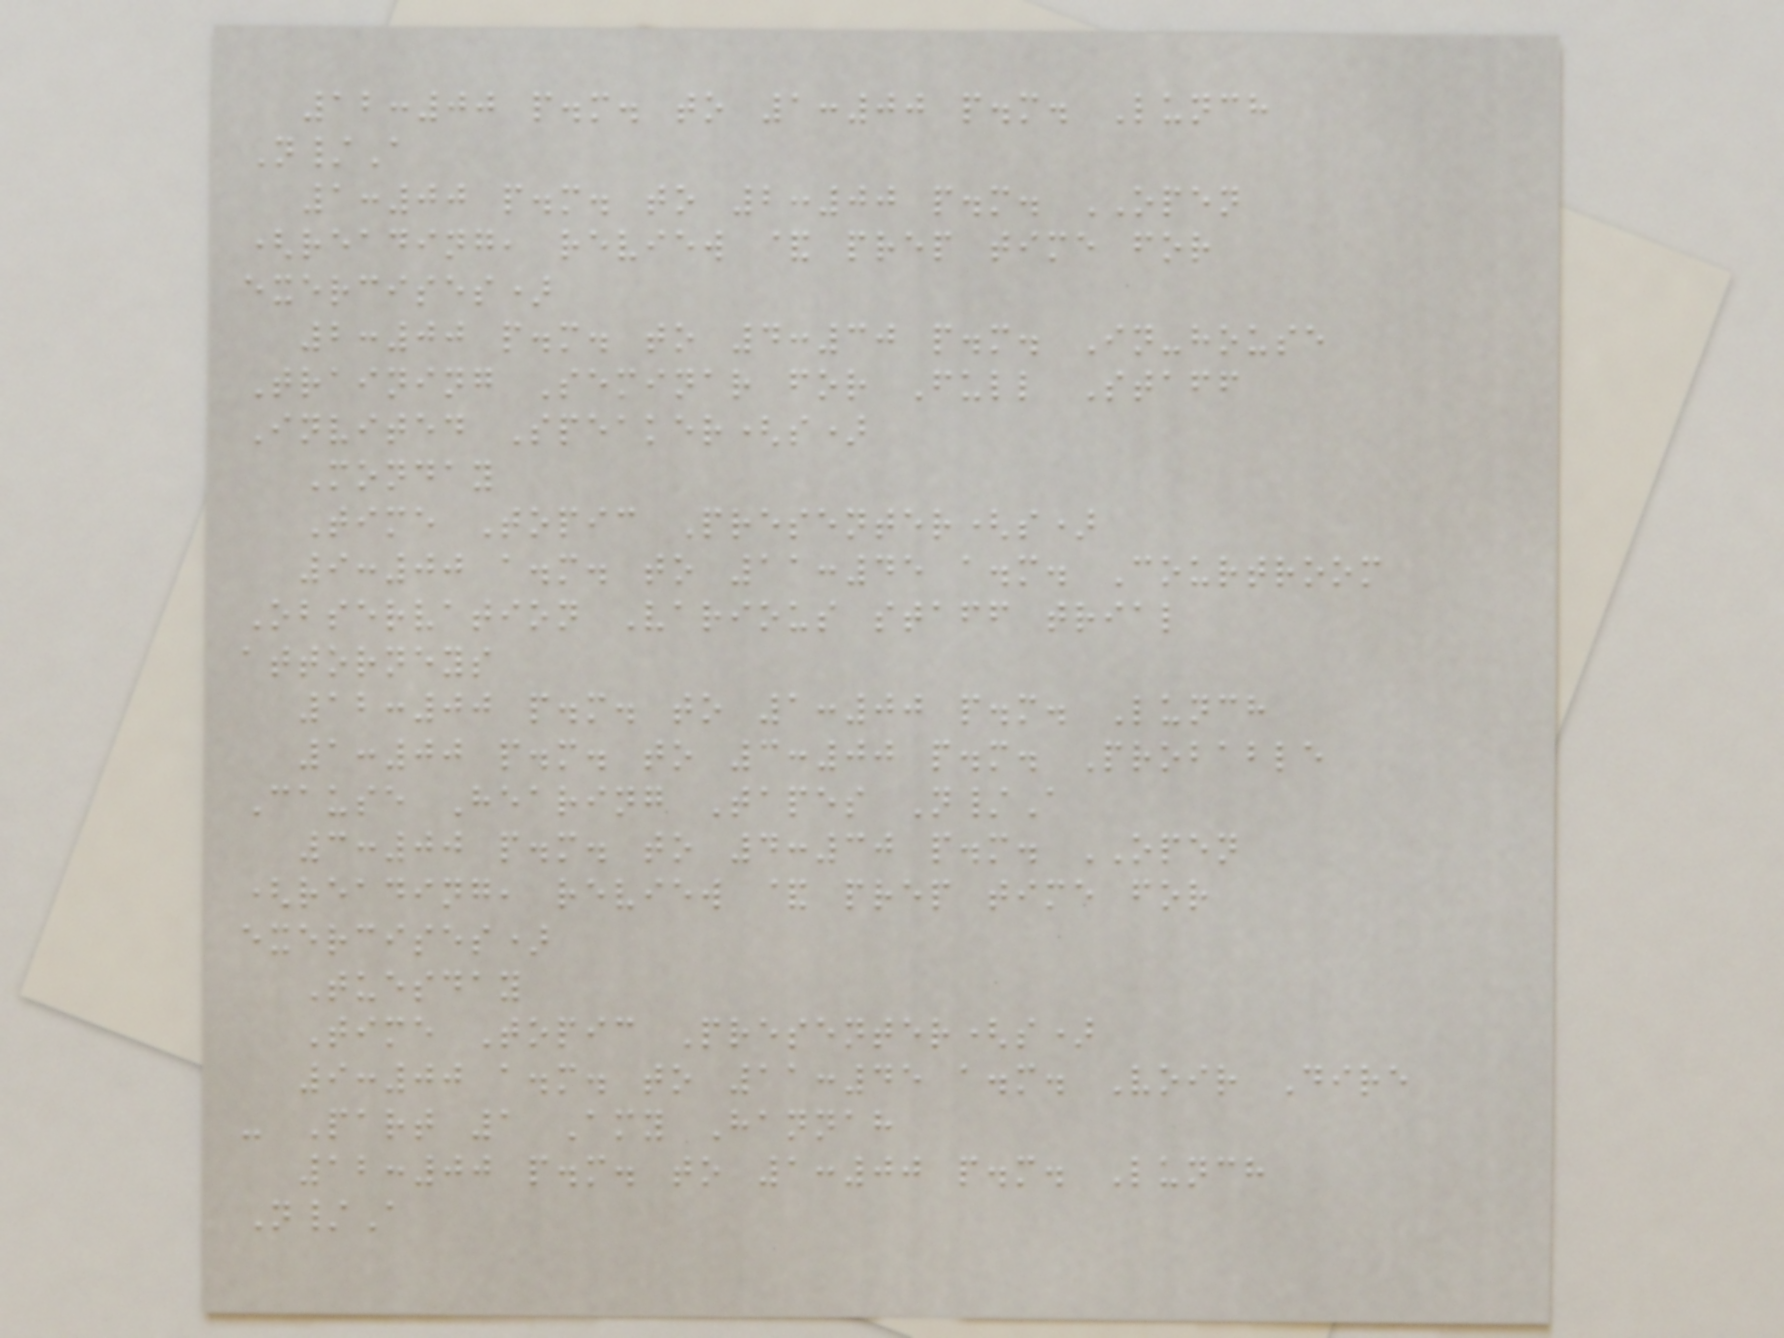12:00 p.m. to 1:00 p.m. Lunch
N/A
1:00 p.m. to 2:00 p.m. OPEN
(reading, review & prep time for
exercises)
2:00 p.m. to 4:30 p.m. In-house
Training Seminar for Full Staff
Invited Speaker(s)
Monday
Time Topic Presenter(s)
9:00 a.m. to 11:45 a.m. Courtroom
Observation Various staff trial
attorneys
12:00 p.m. to 1:00 p.m. Lunch
1:00 p.m. to 3:00 p.m. Probable
Cause Hearing Tapes N/A
3:00 p.m. to 4:30 p.m. OPEN
(reading, review & prep time for
exercises)
Tuesday
Time Topic Presenter(s)
9:00 a.m. to 11:45 a.m. Voir Dire
- Part 1 Amy Hannah
12:00 p.m. to 1:00 p.m. Lunch
N/A
